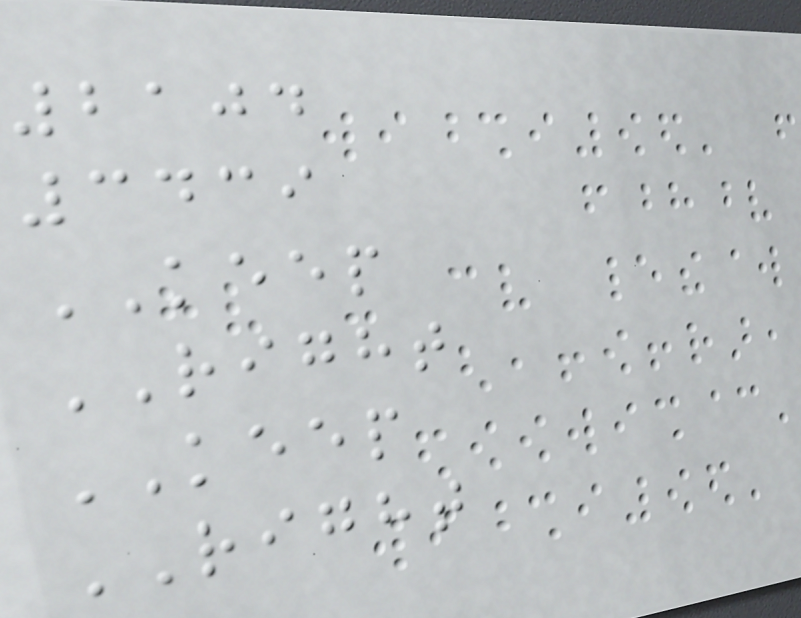2104
3439
KEEP
RIGHT
KEEP
RIGHT
